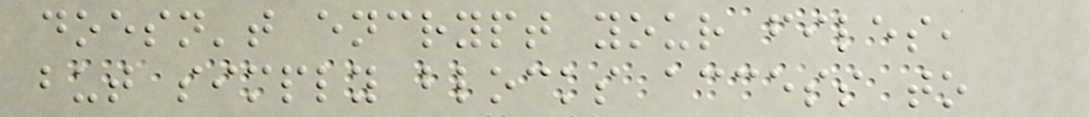doesn't encrypt your files,
but simply blocks access to
